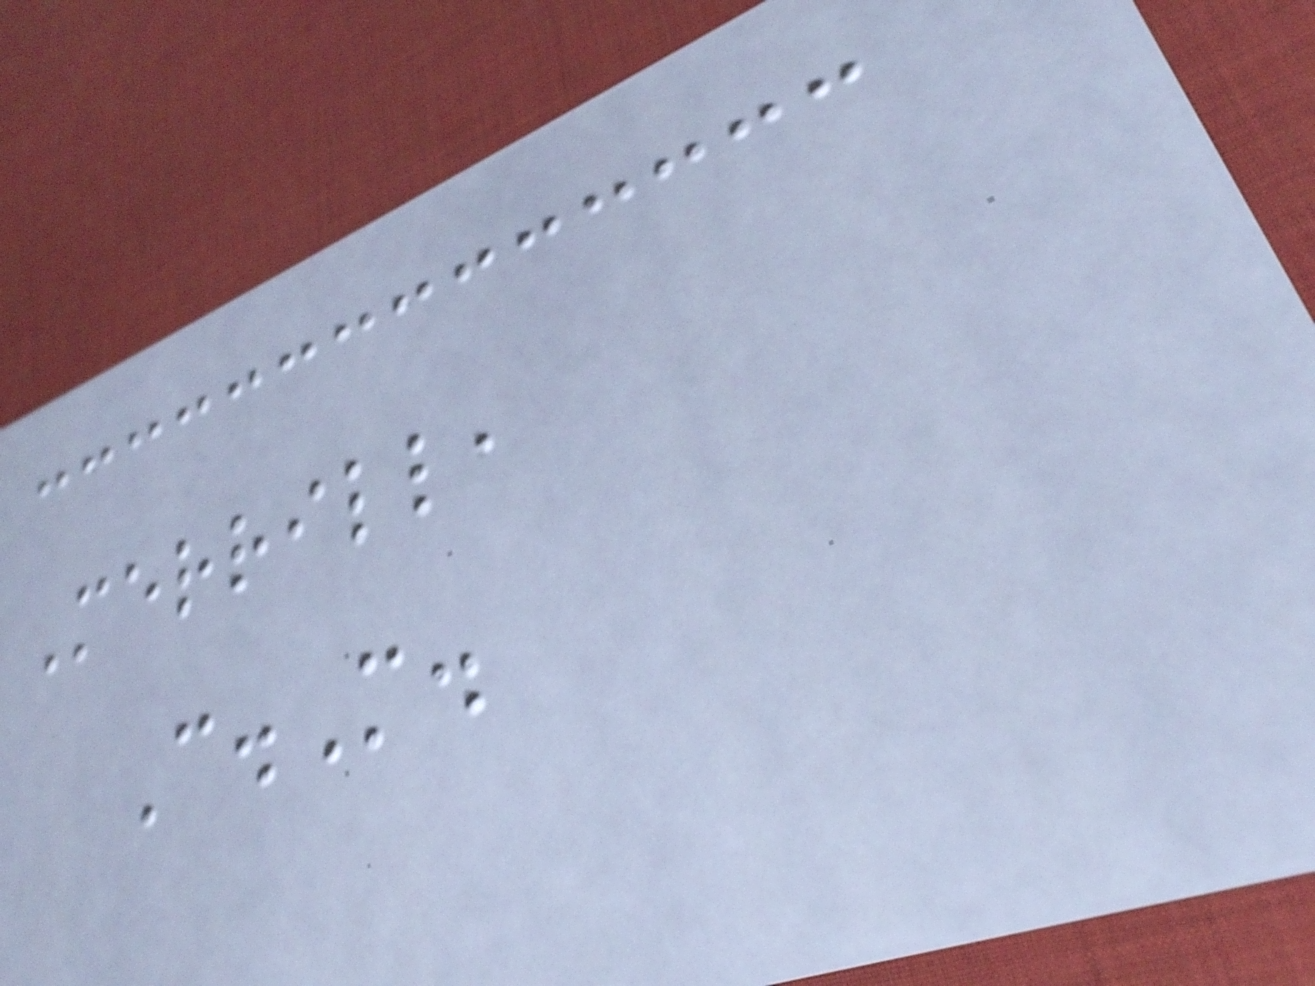Merrill,
C.M.
